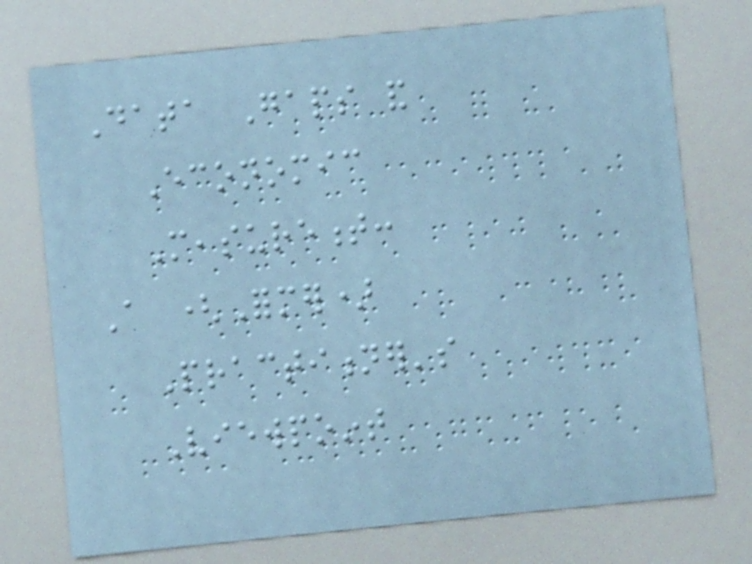Data Gaps and
Economic
Measurement:
A (Former)
Practitioner's
Viewpoint
